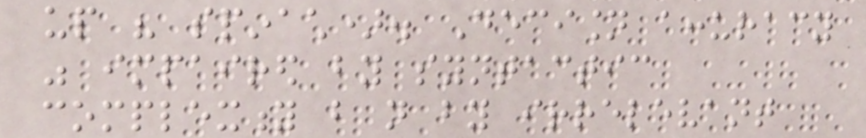up his spinach). Decision accuracy
was impaired by syntactic
complexity but not by irrelevant
